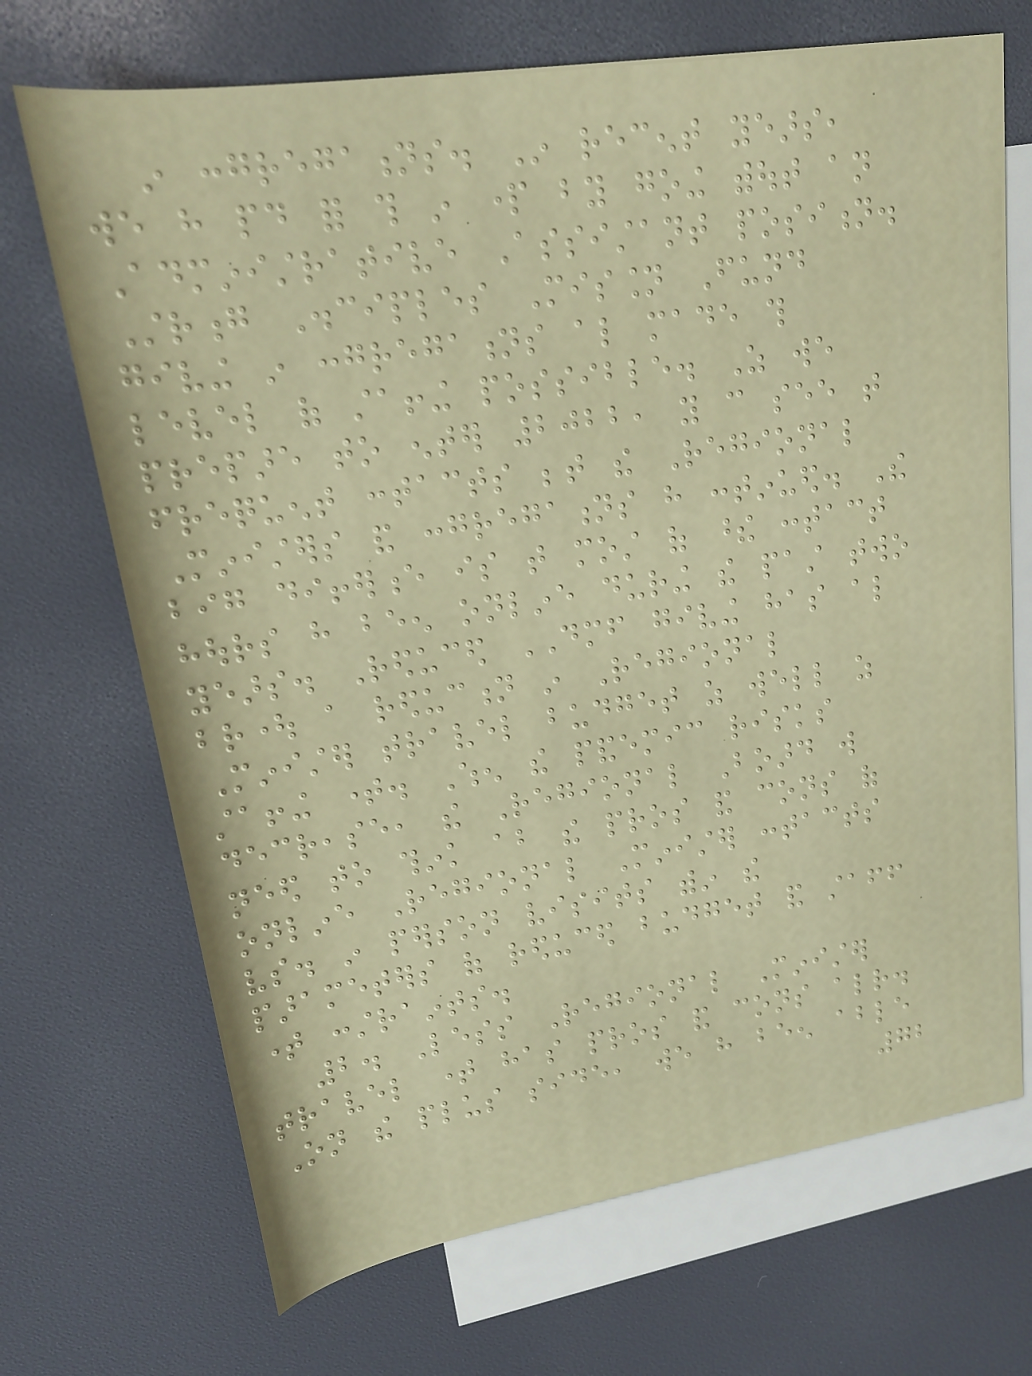in congregations. In recent years,
we have paid for this in part by going without an
Administrative Assistant position.
Strong Disciples Mission Fund
giving in congregations also made this
level of staffing possible. As we
prepare to enter 2022, you can see that
frequent contacts between the Regional
Ministers and congregations have continued. The
big difference is that most of these contact
hours have been online during the past two
years. Reduced DMF giving has also
brought a reduction in Regional
Minister travel budget as well as
staffing time. When the pandemic risks
decrease, the Regional Board will
need to think about the pros and cons of
online Regional Minister contacts
vs. in person visits within the
parameters of reduced budget and staff
time constraints.
2. Less Regional Minister
travel time has pros and cons already.
On the plus side, we have been able
72
